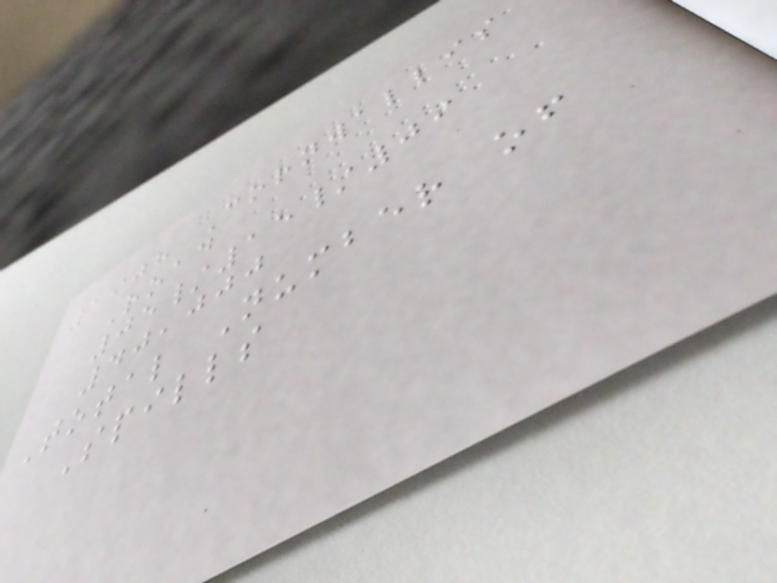1908 Cornwallis
Road
05/15/09
40,000
Total Number of
Spills
